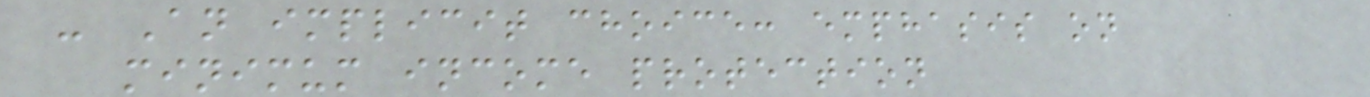- An implicit choice: emphasis on
minimum income protection
